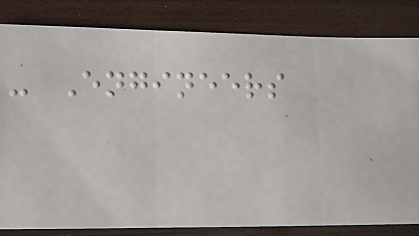- Engineers
